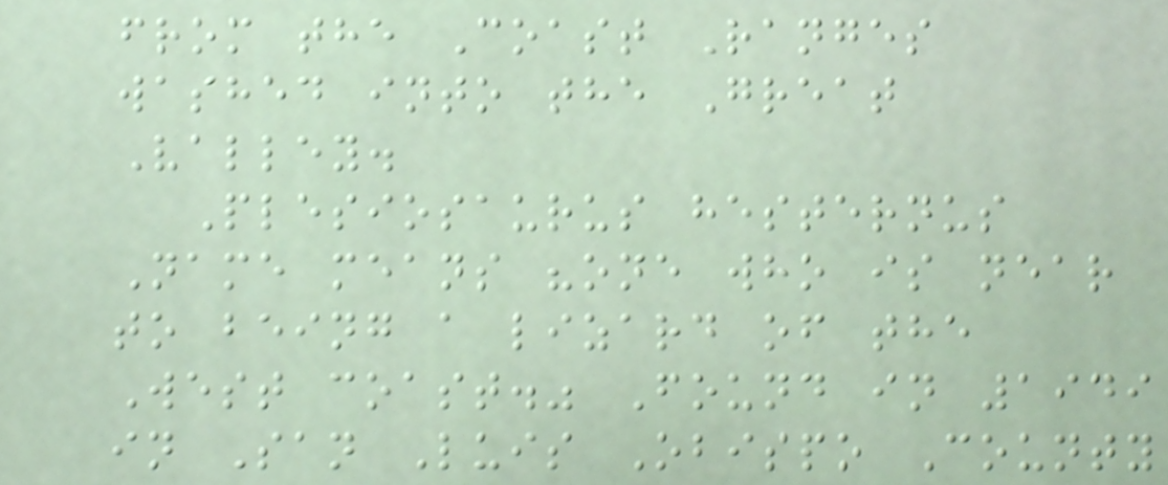from the Coast Ranges
washed into the Great
Valley.
Plesiosaurus hesternus
Name means "one who is near
to being a lizard of the
West coast." Found in 1949
in San Luis Obispo County
